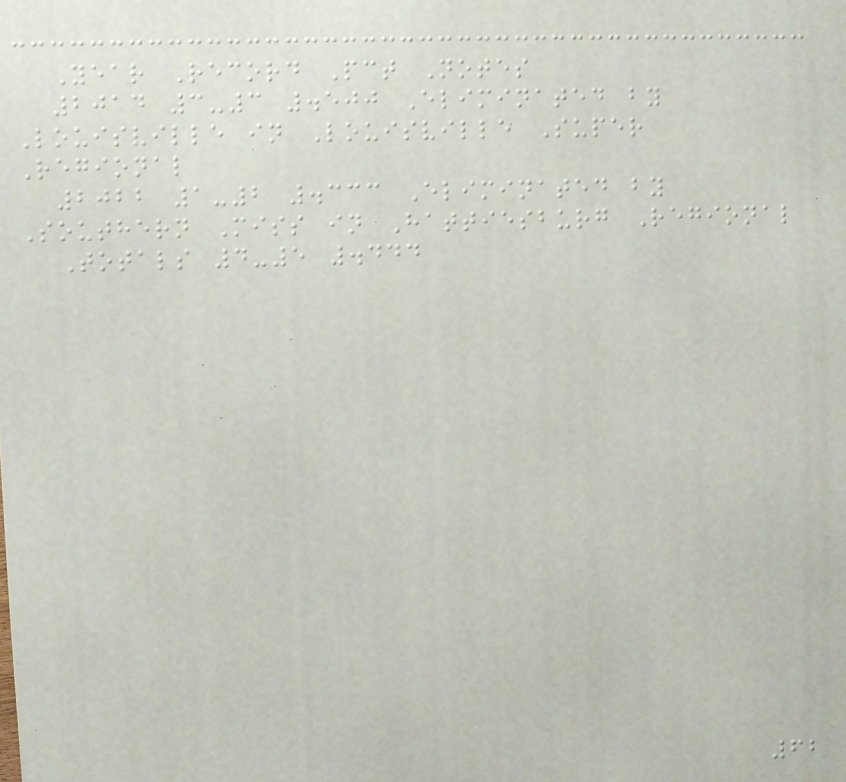Year Record Pct Notes
2014 3-3 .500 Eliminated by
Louisville in Louisville Super
Regional
2022 1-2 .333 Eliminated by
Southern Miss in Hattiesburg Regional
Totals 4-5 .444
62
